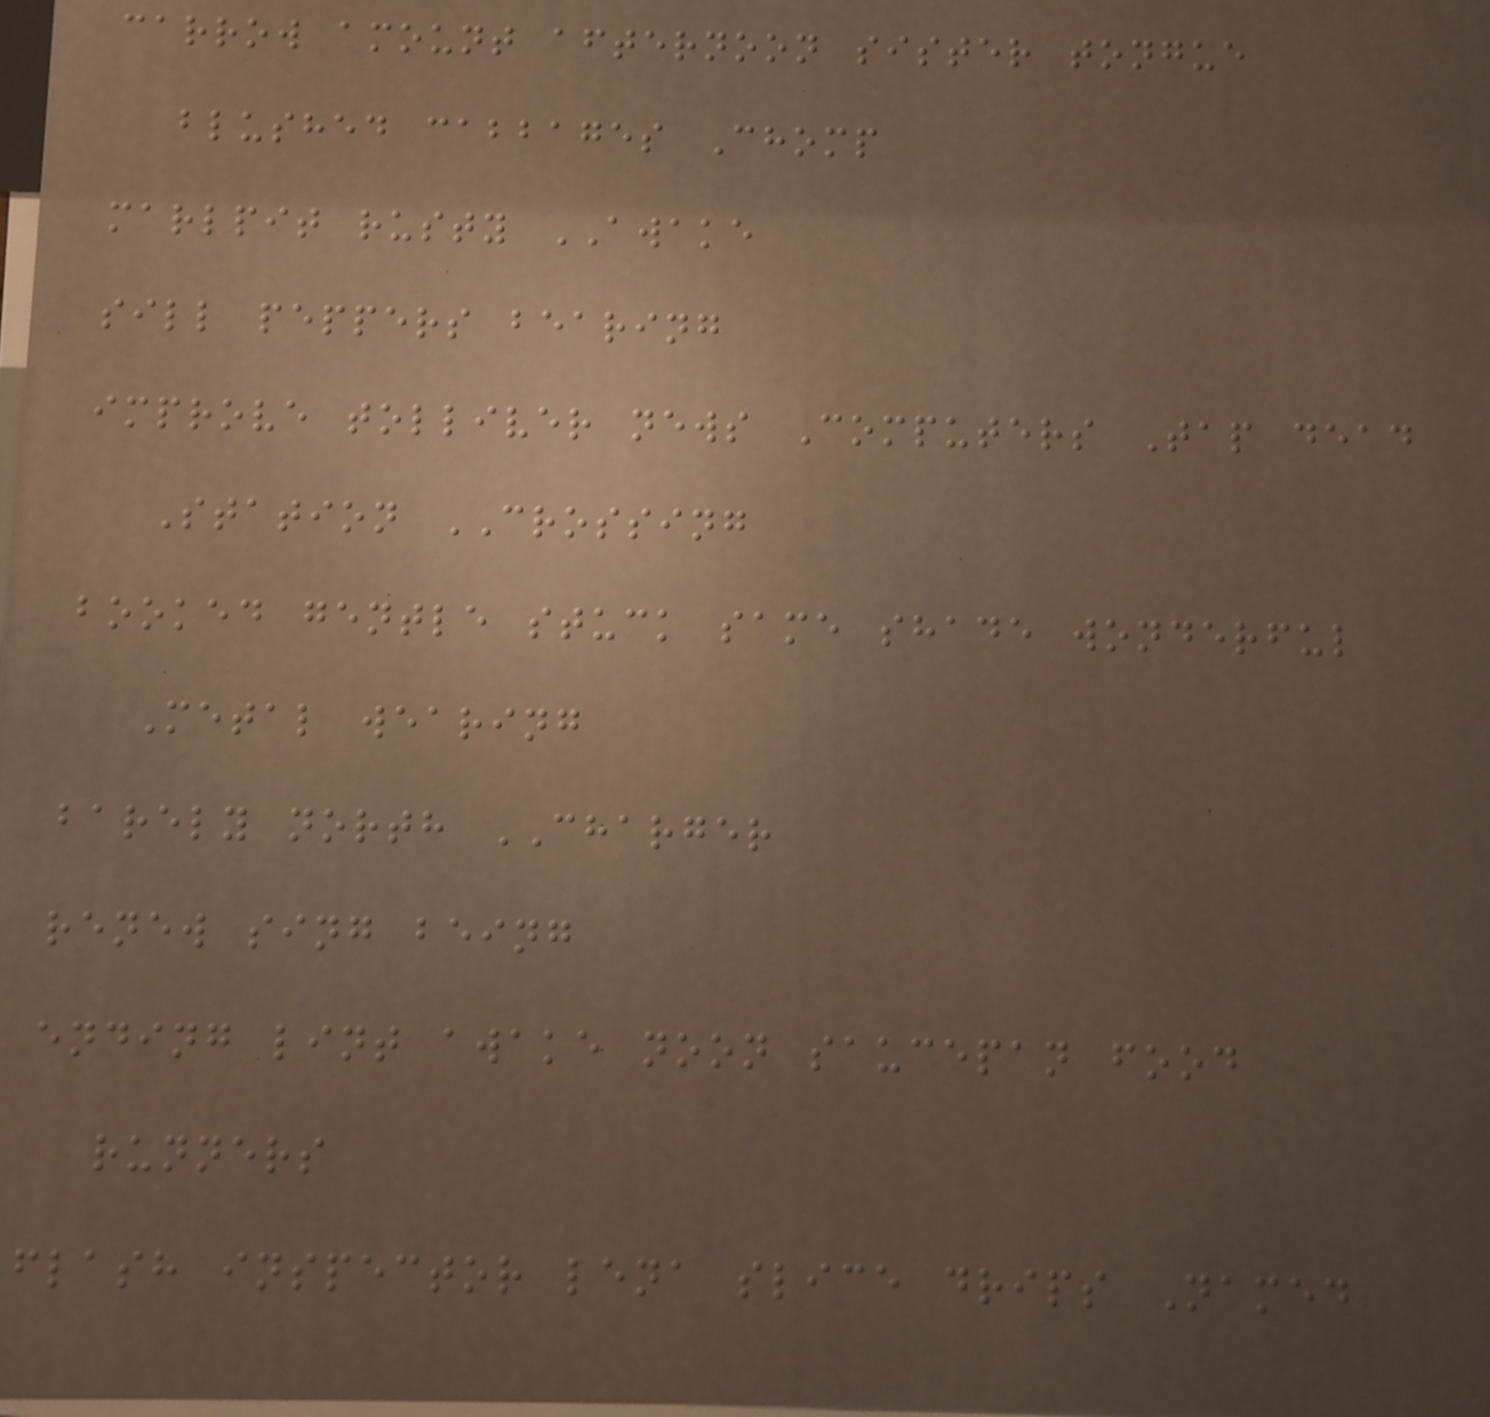carrow amount afternoon sister tongue
blushed cabbages Chomp
marlpit rusty AWAKE
sill peppers bearing
improve tolliver news Computers Tap dead
Station CROSSING
booked gentle stuck same shade wonderful
Metal wearing
barely north CHARGER
renew sing being
ending lint awake noon saucepan food
runners
flash inspector lena slice drips Named
